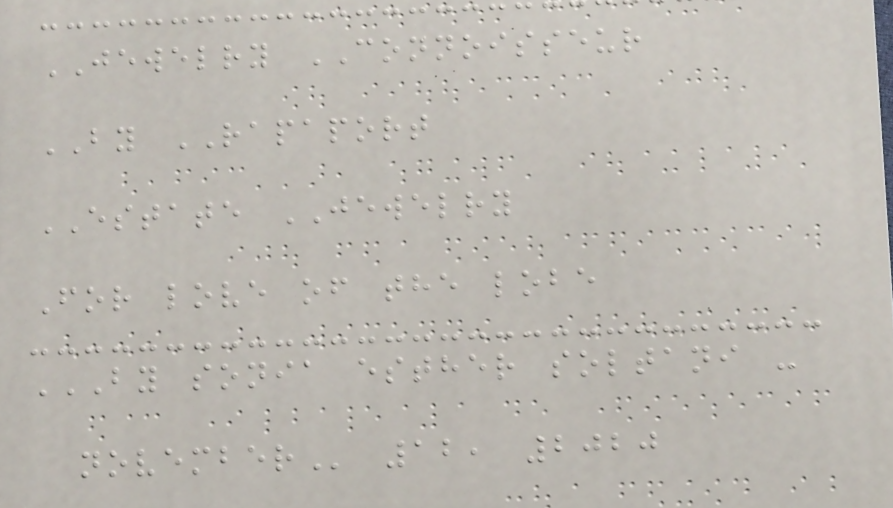JEWELRY CONNOISSEUR
BY RAPAPORT
ESTATE JEWELRY
For love of the lobe
BY SONIA ESTHER SOLTANI -
NOVEMBER 12, 2020
